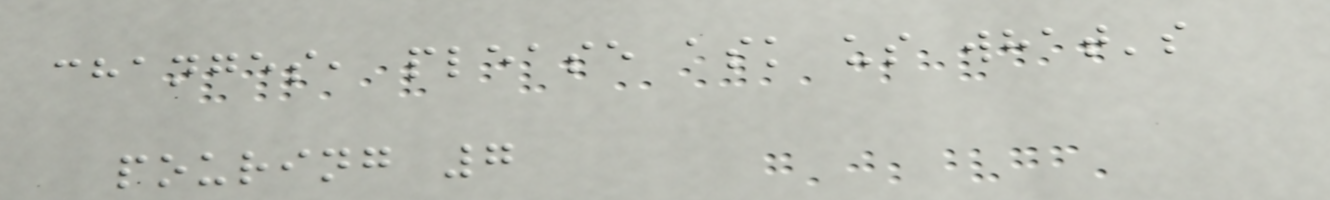changes, please ask us what's
pouring 7
